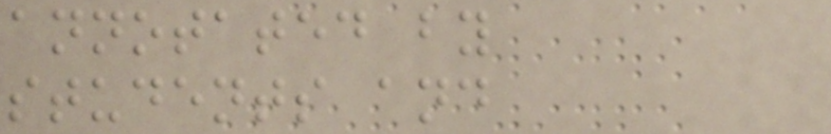annotated by
students and
